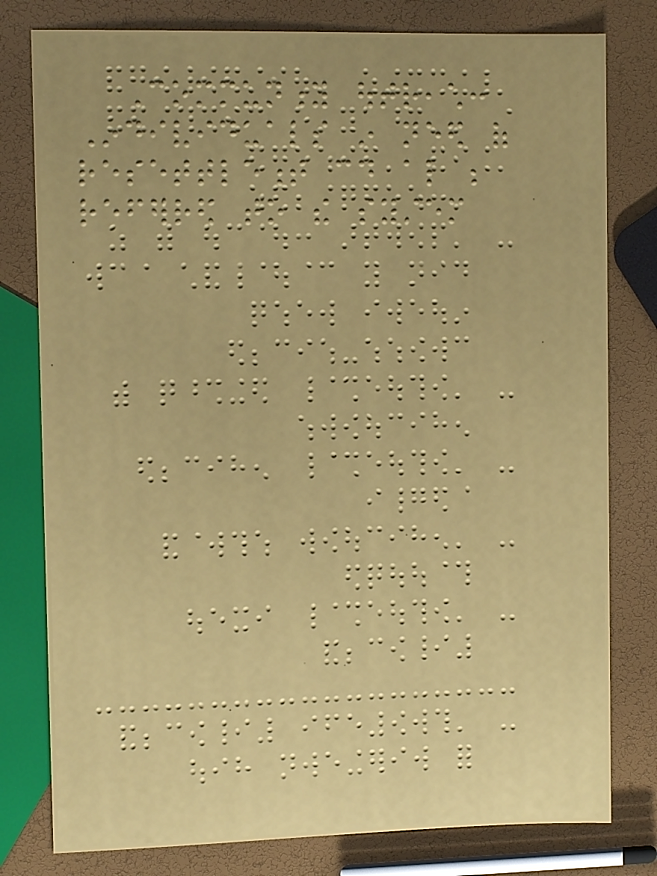Community outreach:
Individuals in need of
resettlement could also be
referred to the system
